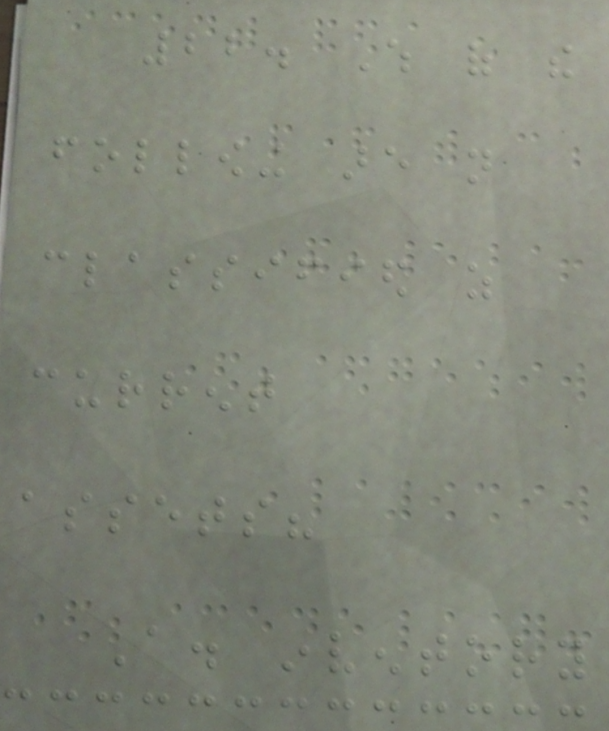22. Which of the
following are not
classified as
current
assets?
A. inventory
